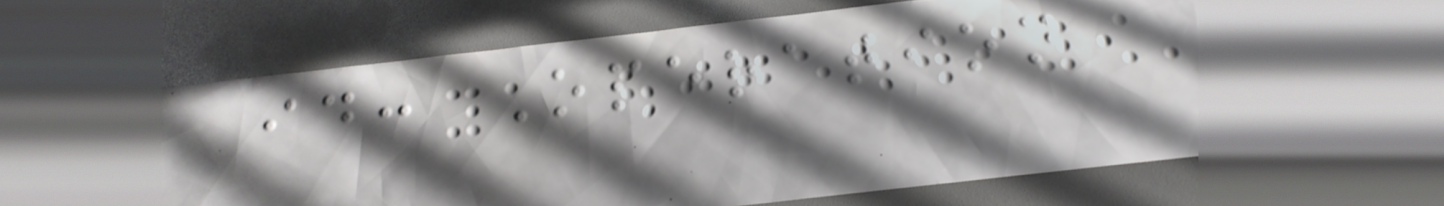id: Operation
